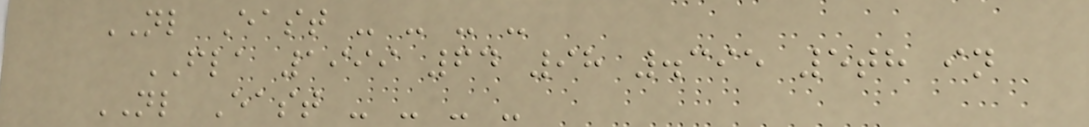NL East - - - -
FLA 1999 64 98 .395 5th in
NL East - - - -
